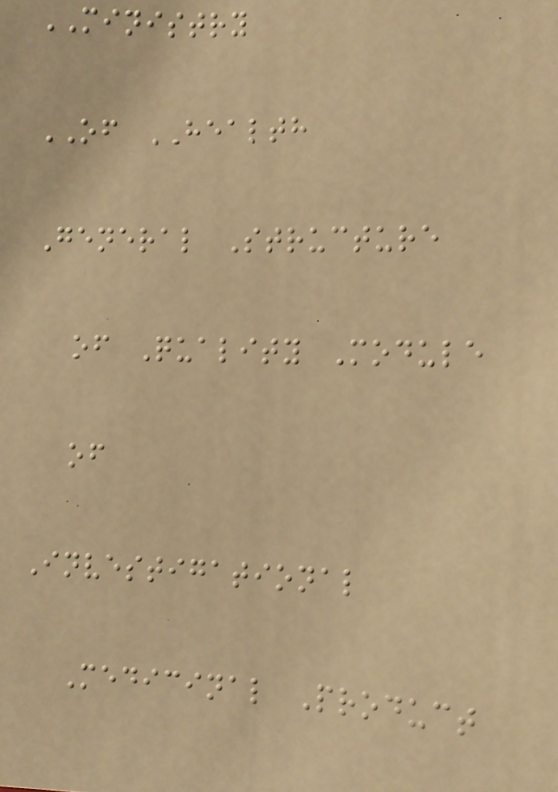MINISTRY
OF HEALTH
General Structure
of Quality Module
of
Investigational
Medicinal Product
